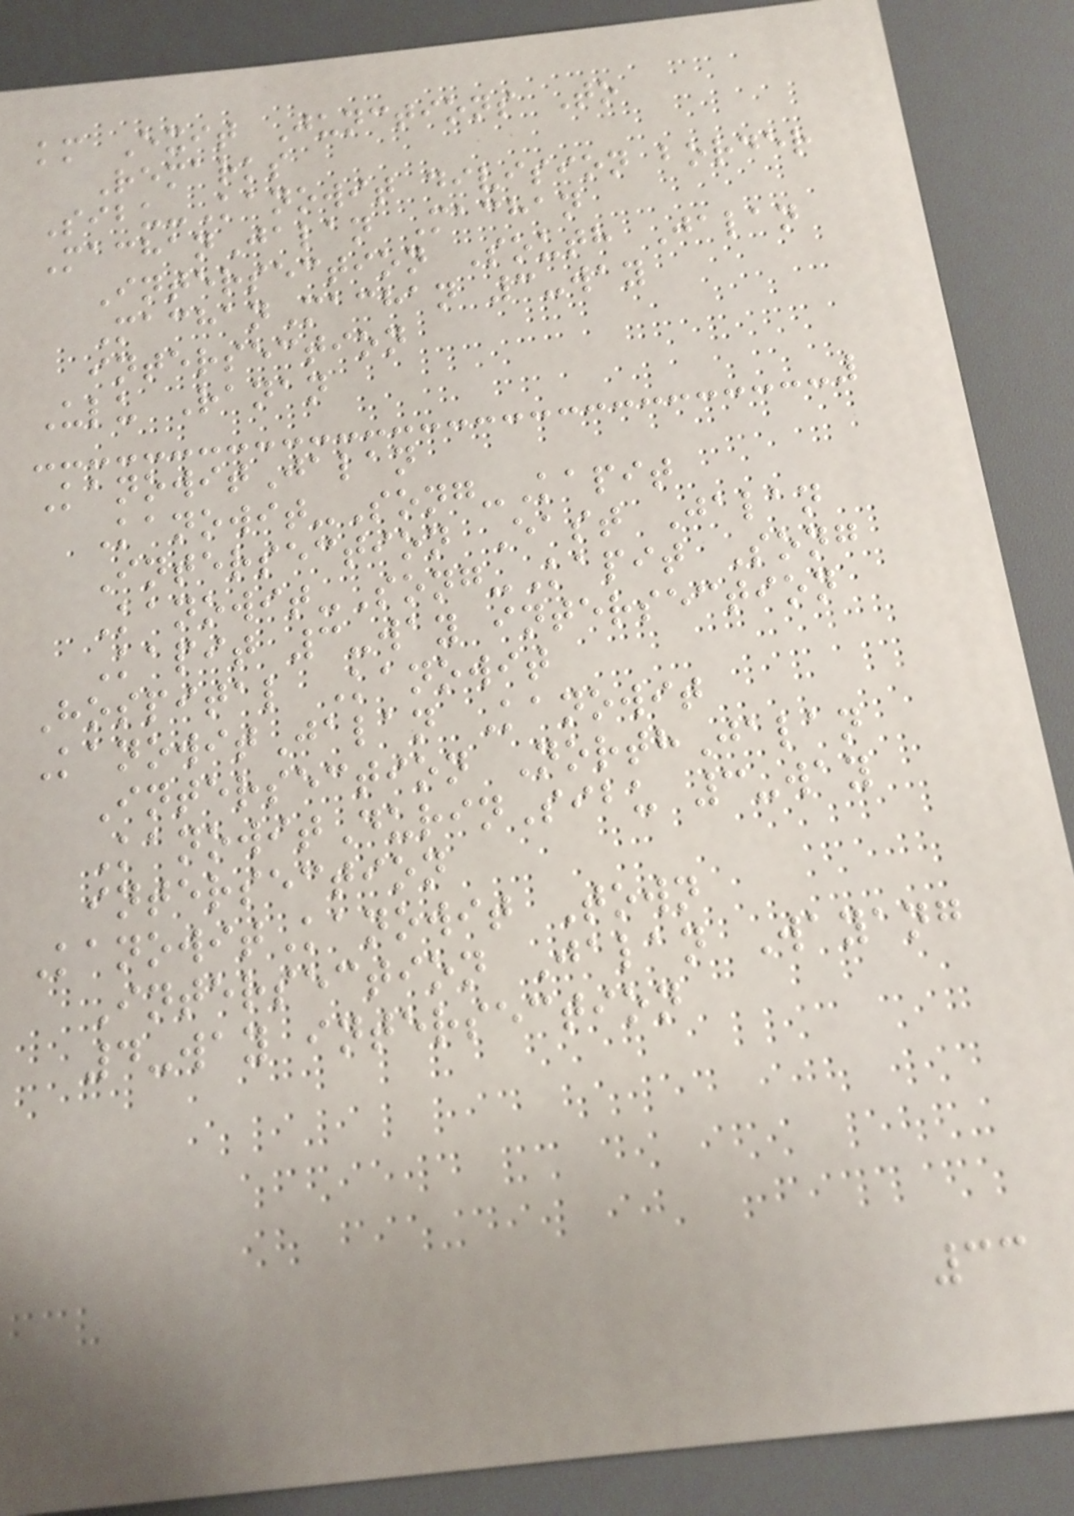km Exit Junctions To
Remarks
Sibu-Kanowit division border
MachanJalan Machan
Intersection South Jalan
MachanMachan 3-way
intersection
Ulu Ranan
KanowitJalan
Kanowit-Song-Kapit
Intersection East Jalan
Kanowit-Song-Kapit Song
Kapit 3-way intersection
Hospital Kanowit
KanowitJalan Kanowit
Intersection NorthJalan
KanowitDurinSibu 3-way
intersection
KanowitKanowit Town
Intersection Jalan Wayang
4-way intersection
33
